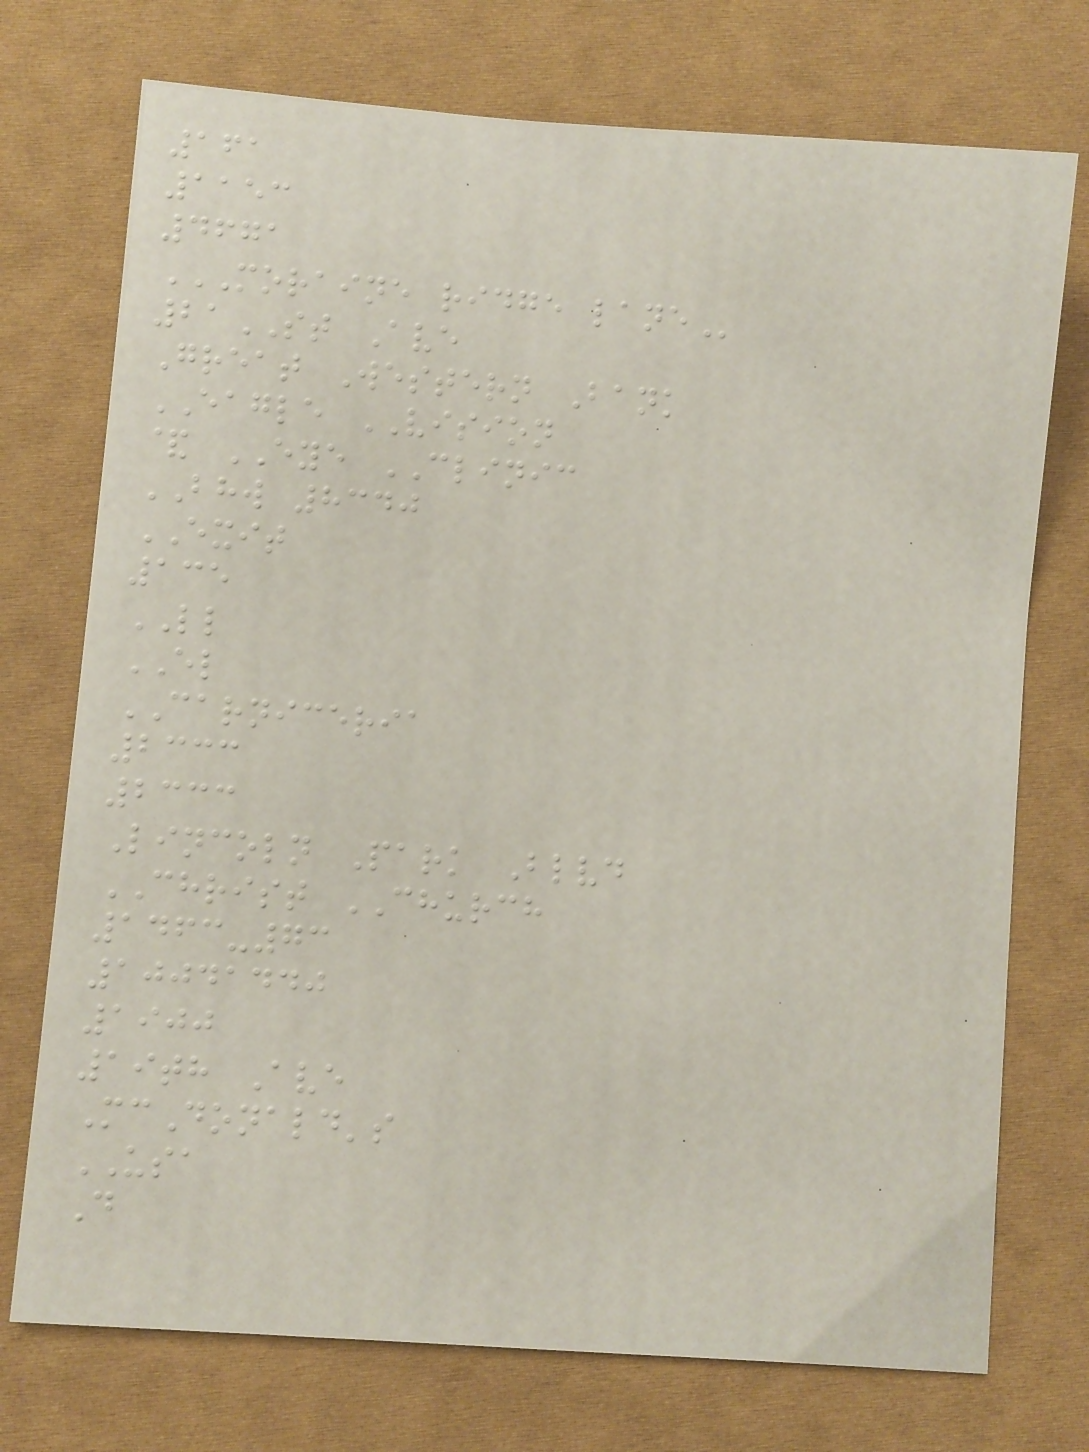161
1153
4671
MORAINE RIDGE LANE
21ST Ave
Great Western Bank
EAGLE VISION
& EYE CLINIC
BHW 8340
EXIT
135
LL
EL
CARNICERIA
2333
2333
Lincoln Park Blvd
CHRIST CHURCH
1463-73
10041440
1900
19th Ave
McDonald's
USA
D
